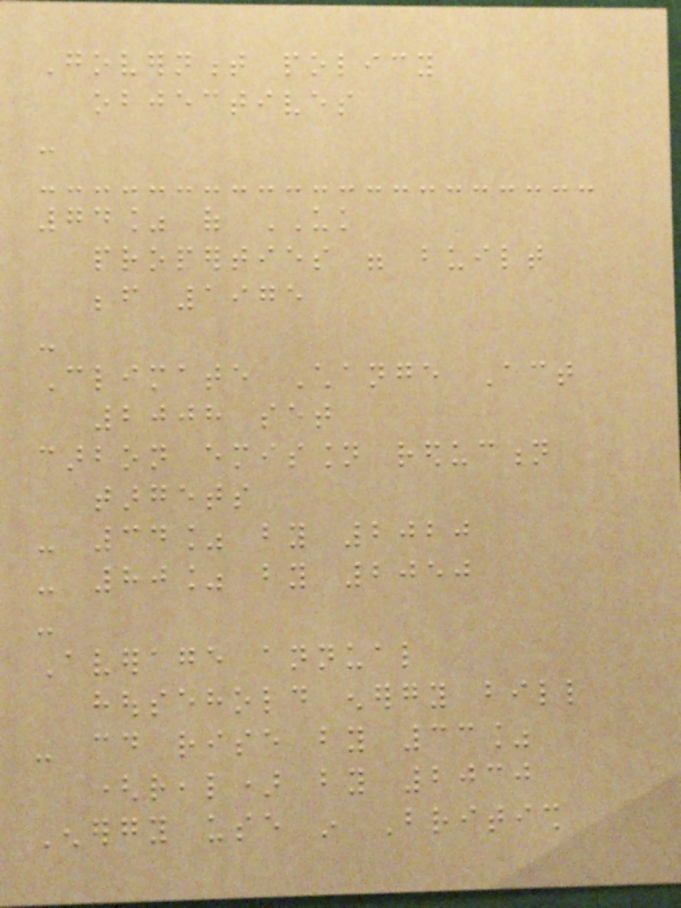Government policy
objectives
-
74% of UK
properties were built
before 1975
-
Climate Change Act
2008 set
carbon emission reduction
targets
- 34% by 2020
- 80% by 2050
-
Average annual
household energy bill
- could rise by 33%
(real) by 2030
Energy use in British
